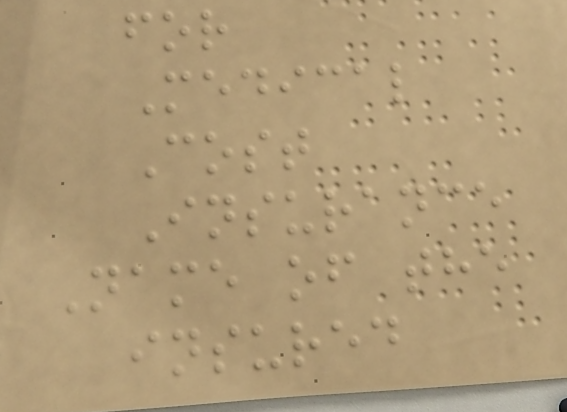for
Medical
Cost
Insurance
Name of the
insured
